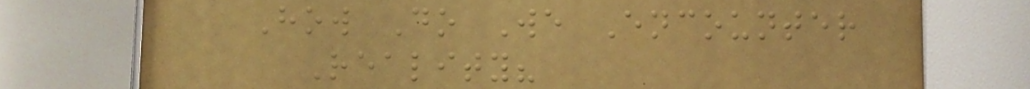How Do We Encounter
Reality?
